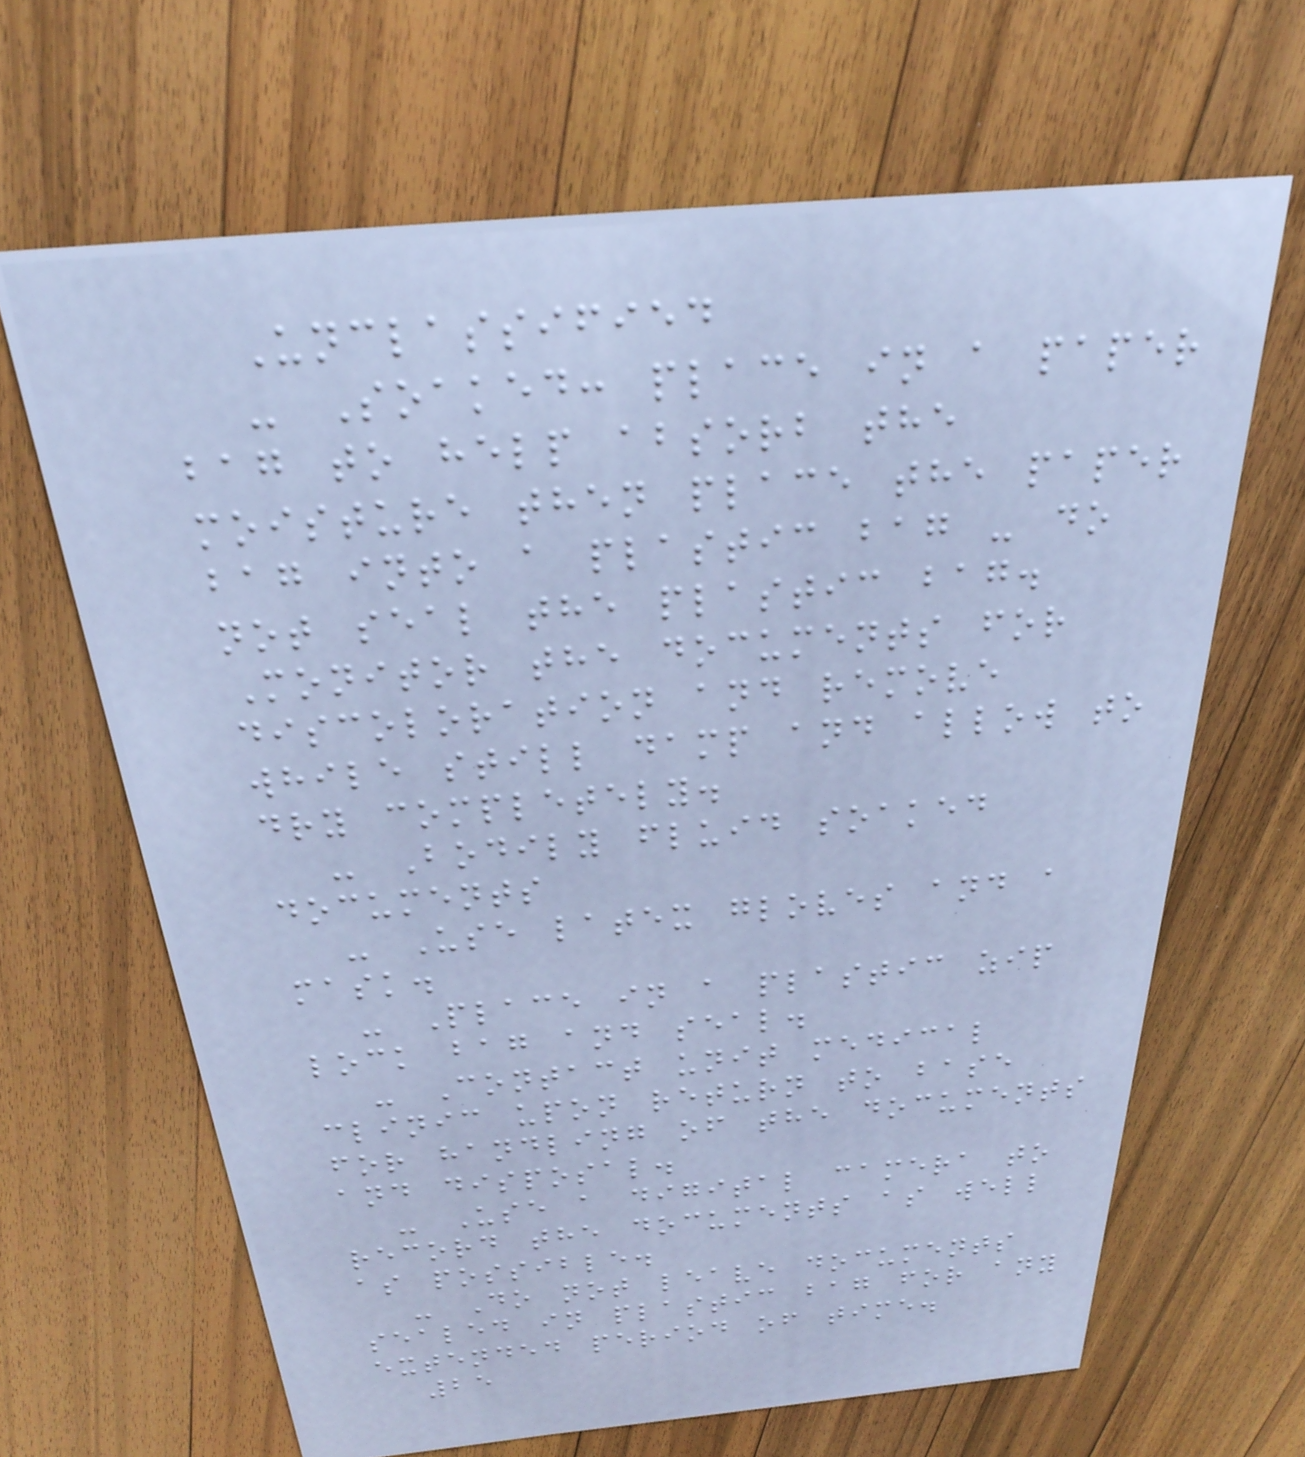Unclassified
- Soaked: place in a paper
bag to help absorb the
moisture then place the paper
bag into a plastic bag - do
not seal the plastic bag.
Monitor the documents for
discoloration and remove
while still damp and allow to
dry completely.
- Bodily fluid soaked
documents
- Use latex gloves and a
mask.
- Place in a plastic zip
lock bag and seal.
- Contact unit medical
clinic upon return to base
for handling of the documents
and disposal.
- Use a digital camera to
record the documents as well
as possible.
- Do not leave documents
sealed in plastic bag for any
extended period of time.
25
